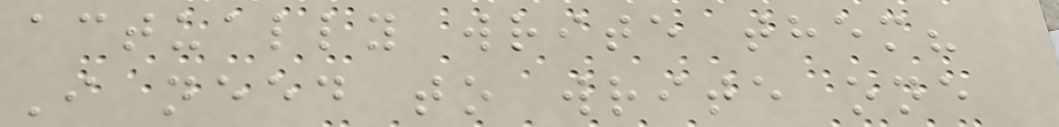actually write them?
I need to write one
